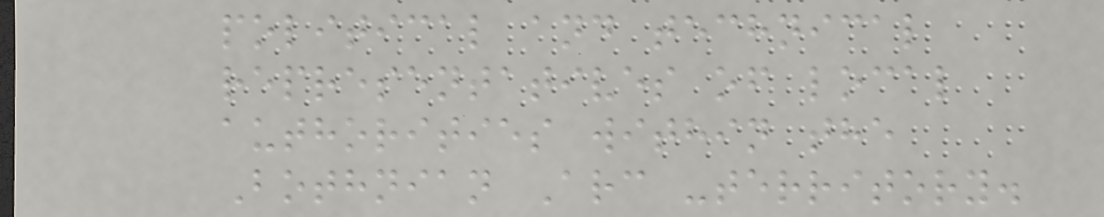political and technical
representatives of local
authorities within the
Bothnian Arc -territory.
